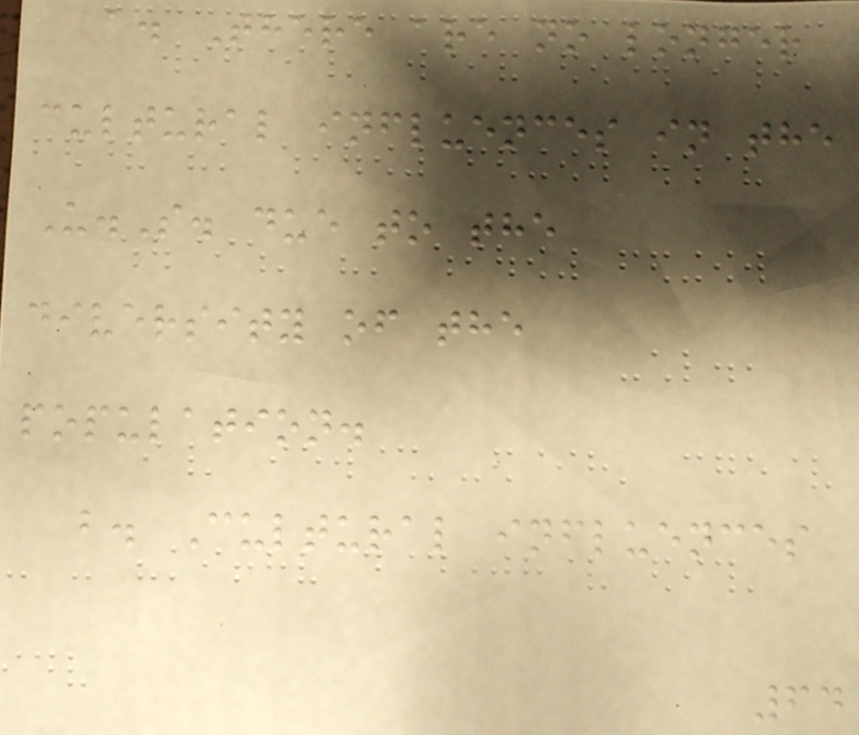a. There are no longer
cultural influences in the
U.S. due to the
diversity of the
population.
b. Cultural influences
64
